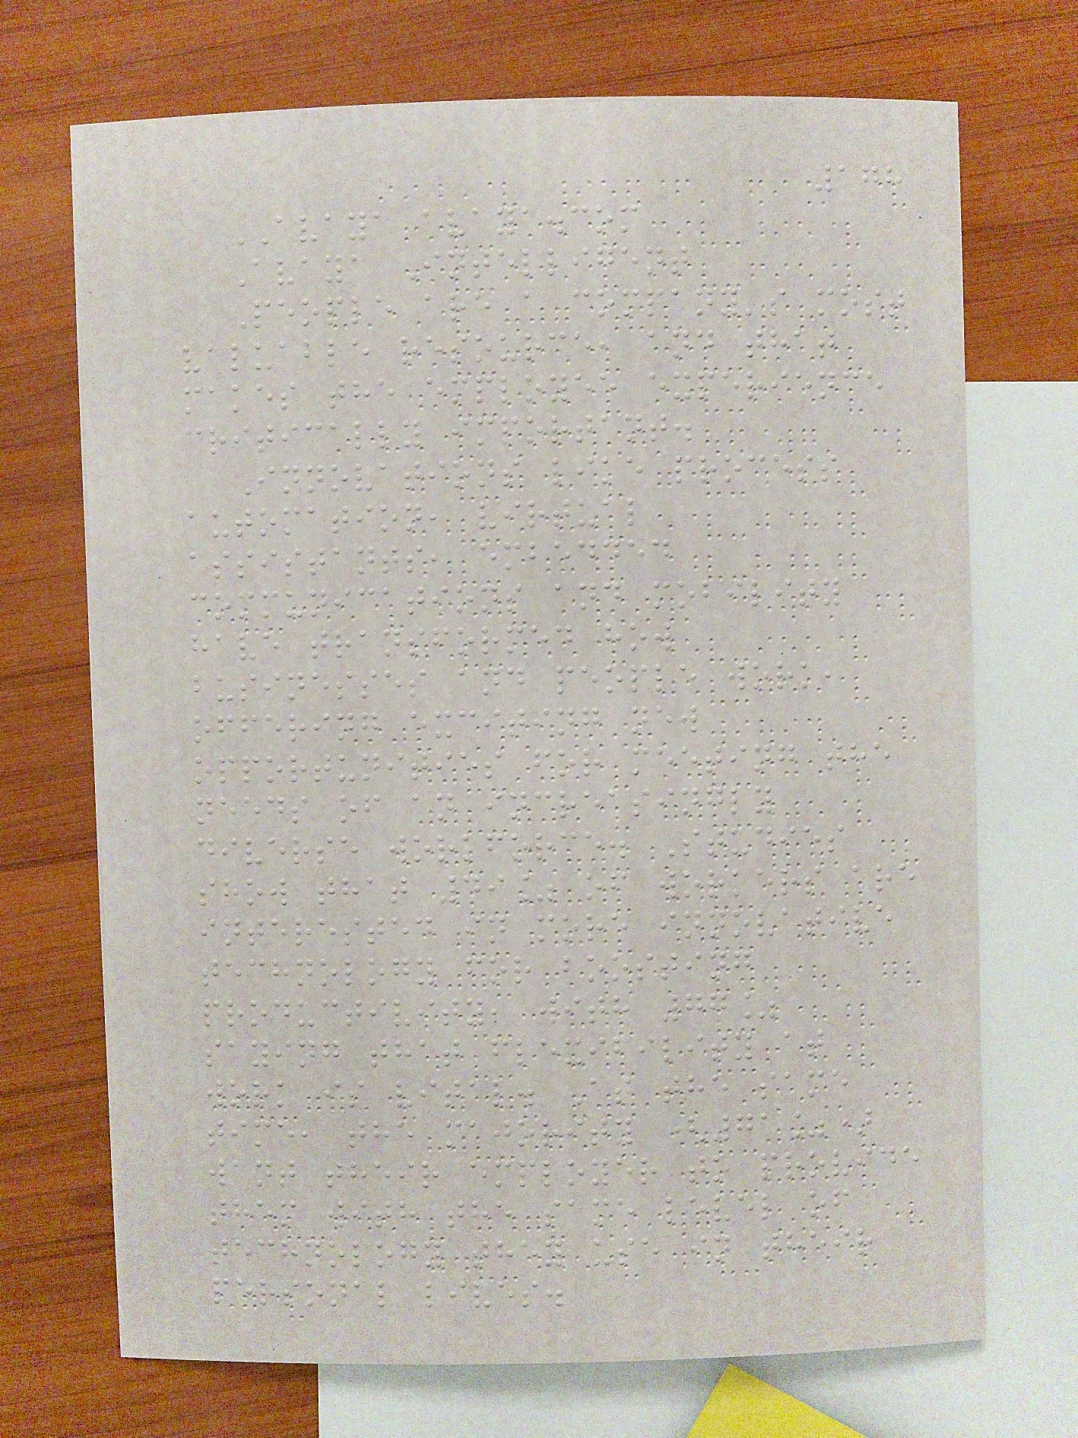178
AVAYA avaya.com
Avaya Intelligent
People are a company's most
valuable resource, and that
makes the employee experience
critically important.
Innovations like process
automation, virtual
assistants, embedded
communications and mobility
have transformed how
businesses and people work,
offering exciting new
opportunities for meeting the
needs of an increasingly
diverse workforce. Studies
show that 49% of workers are
interested in more innovative
technology for boosting
productivity, with 77%
saying that flexibility at
work is vital. At the same
time, the majority (71%)
want their employer to provide
them with the same level of
technology they use in their
personal lives.
